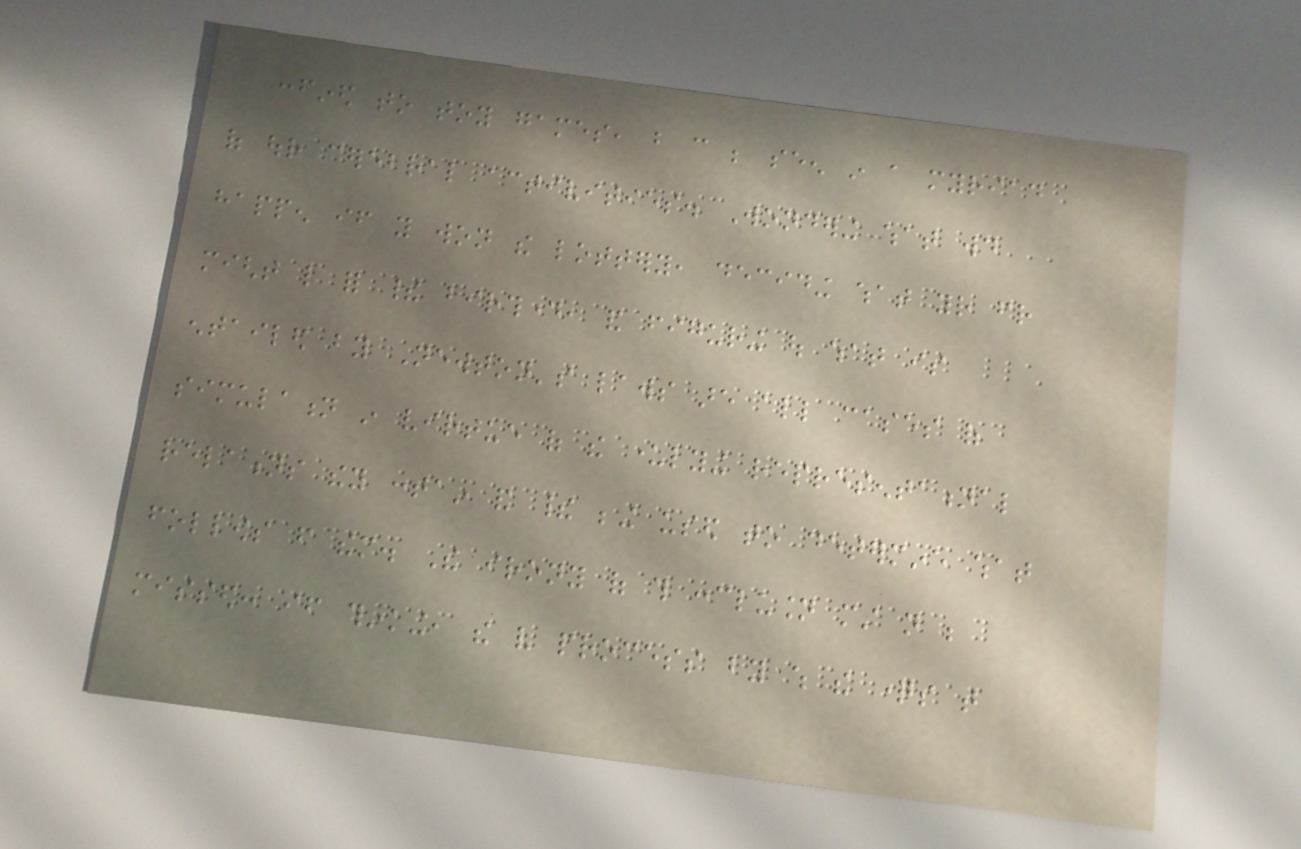confined to toy games, but can be seen in a myriad
of our cerebral activities. Wondering what would
happen if you won the lottery, deciding what your friend
might like for their birthday, and figuring out what is
entailed by Newton's laws are all cases of
simulation in virtue of the underlying representational
relations they contain and their being used to determine what
follows from them. The irony of this conclusion must not be
missed: if thinking, the very process by which the questions that
